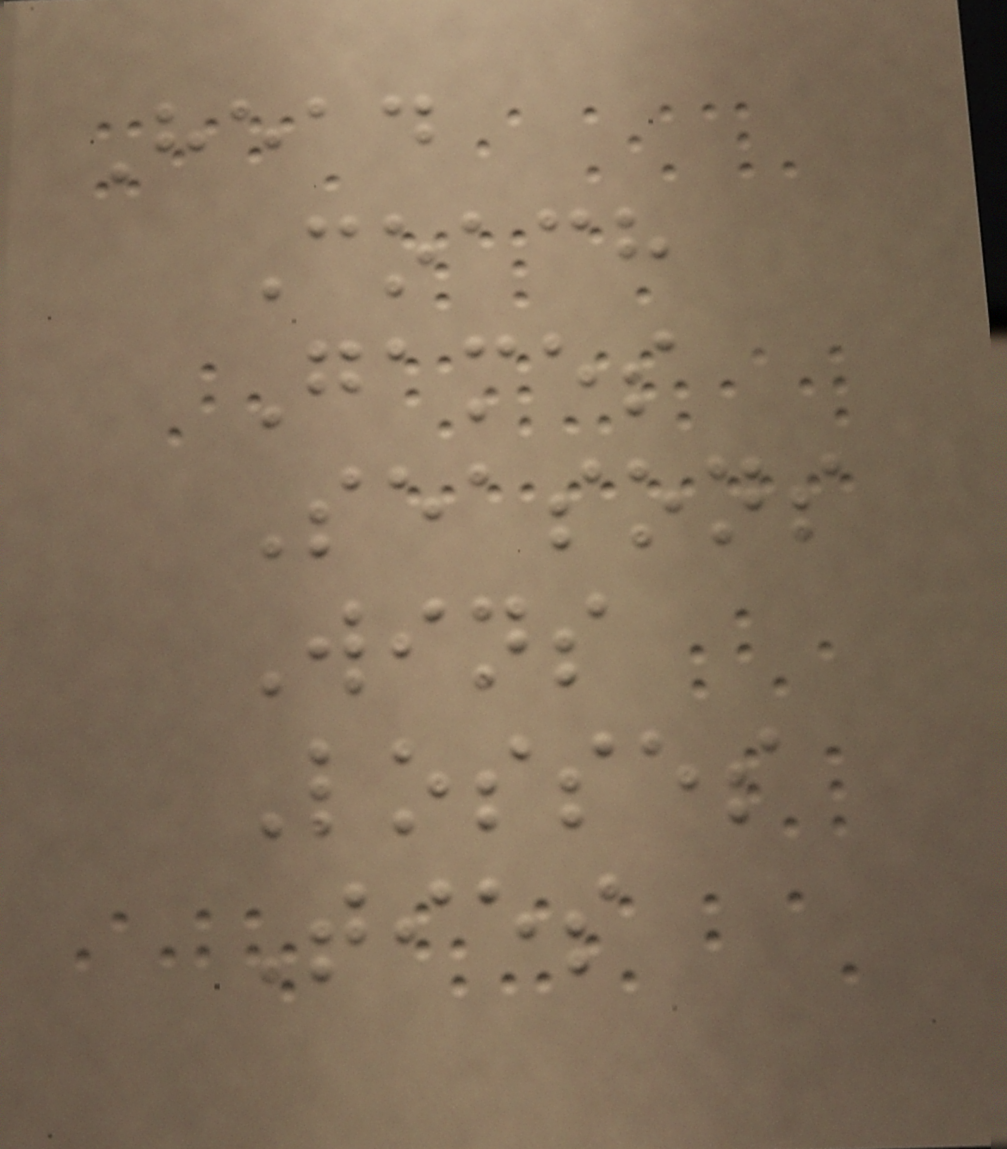Head
Coach
Games
Seasons
Wins
Losses
Ties
